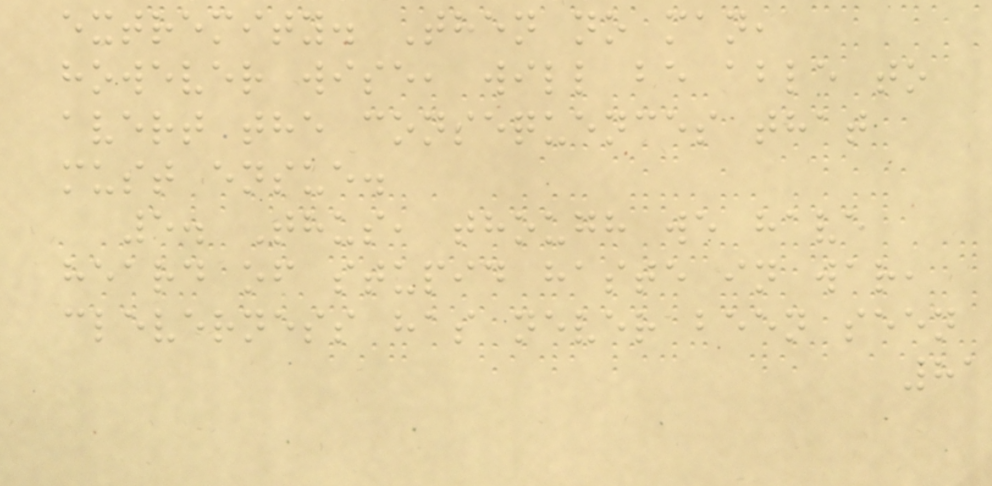extremity. Then no man,
however wise, will be able to
avert the consequences that
must ensue.
5. Thus, though we have
heard of stupid haste in war,
cleverness has never been seen
81
